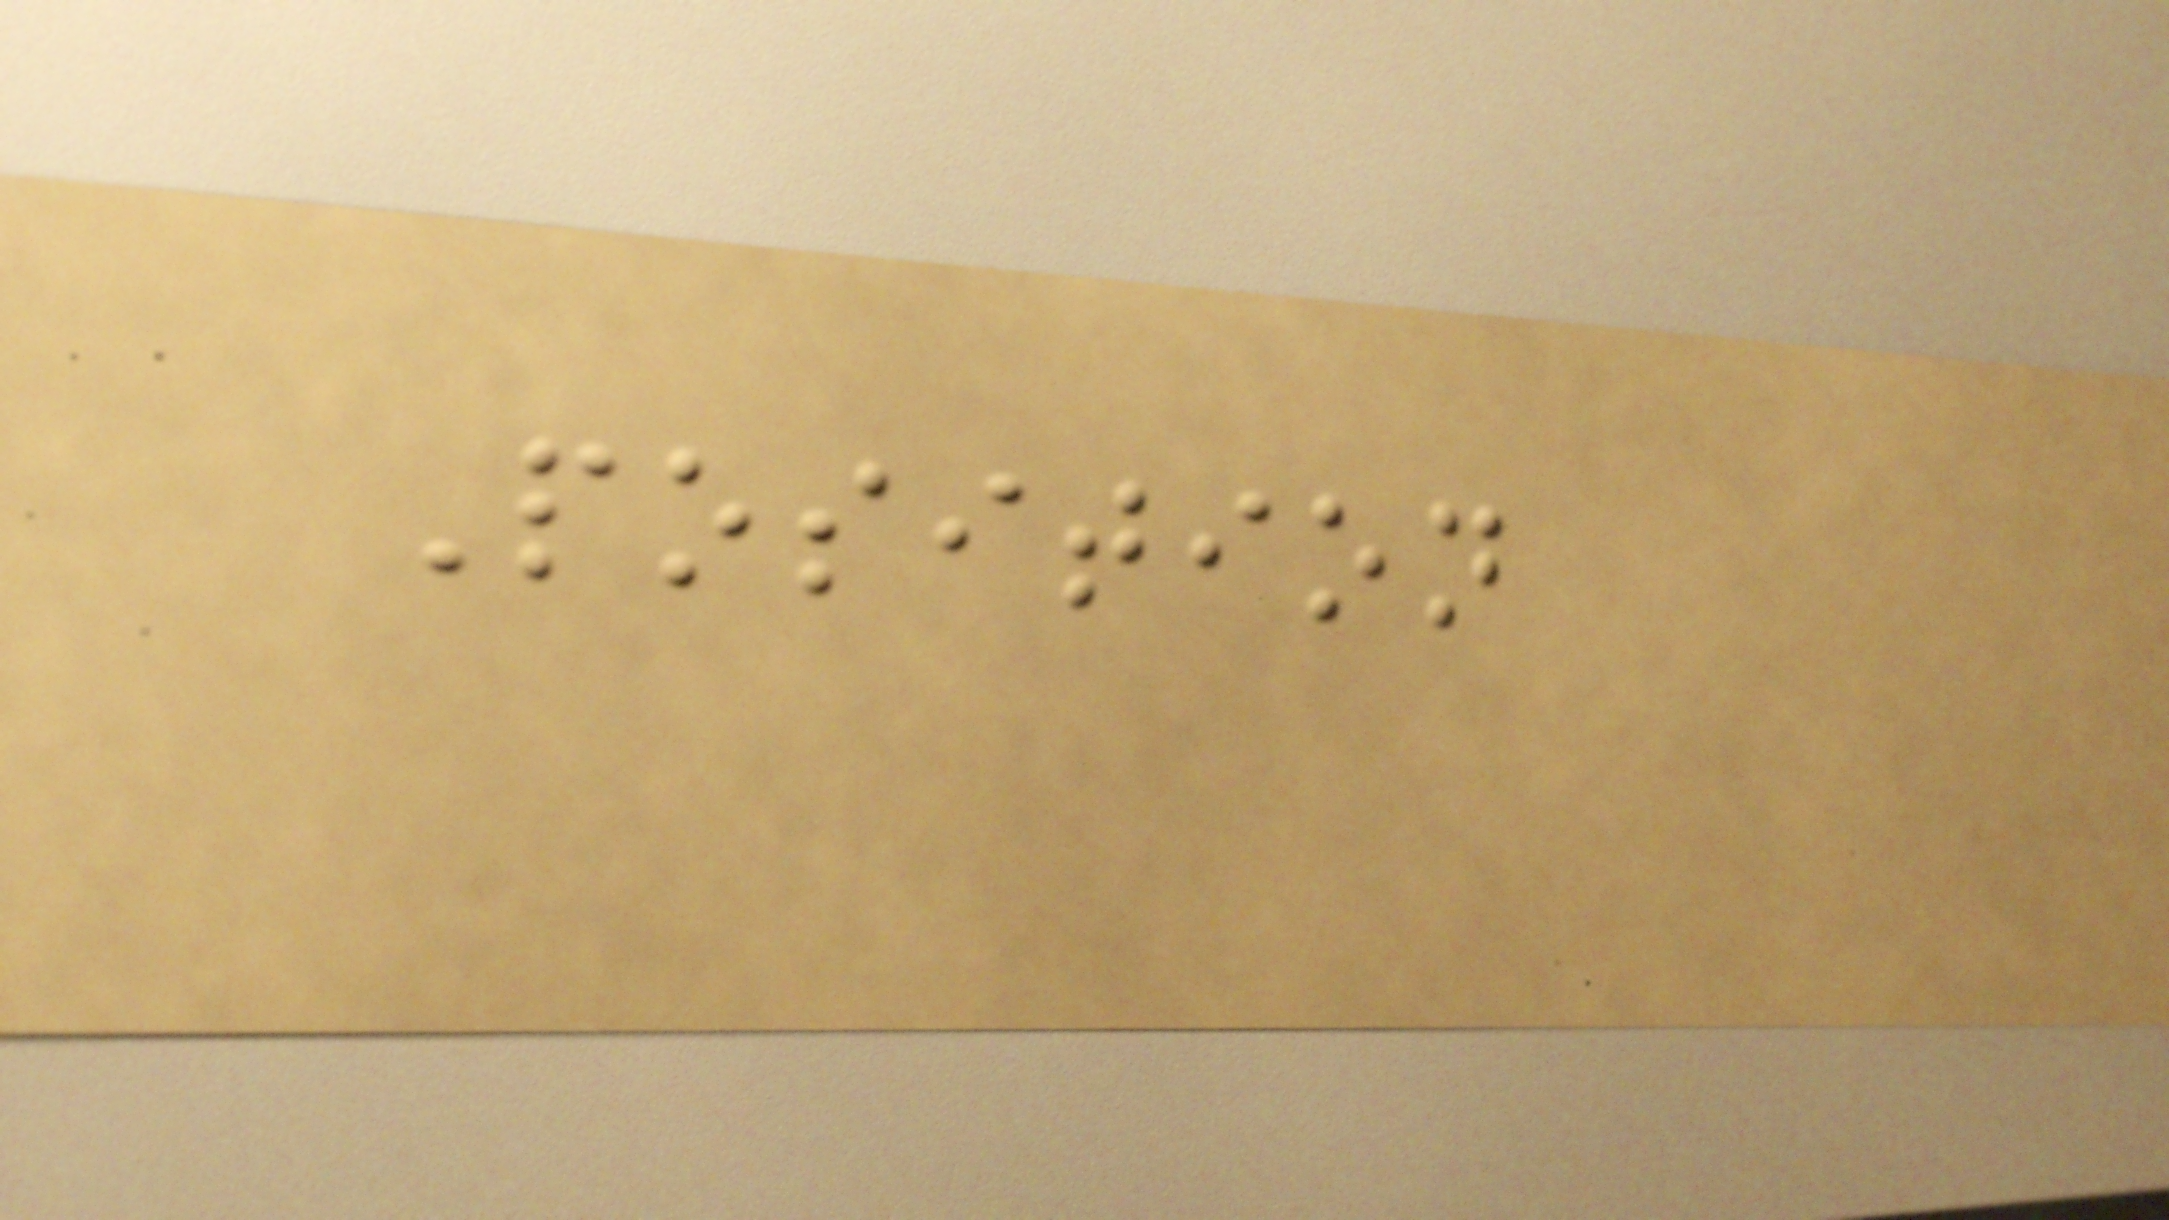Position
